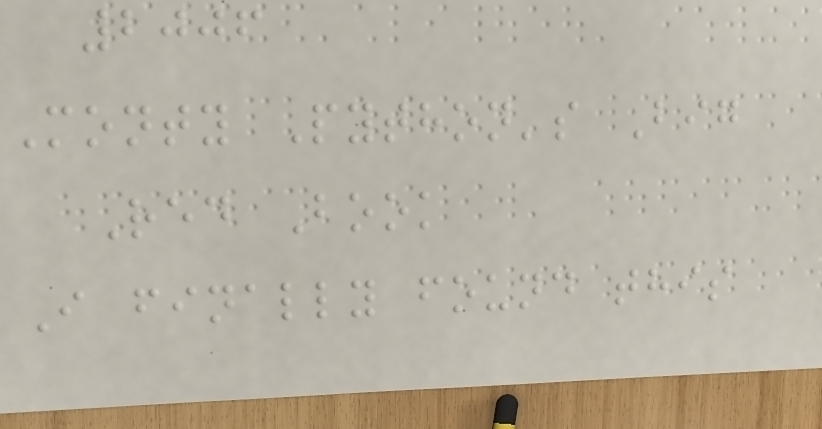2006
Monty Python's Big
Red Book
I finally found this
